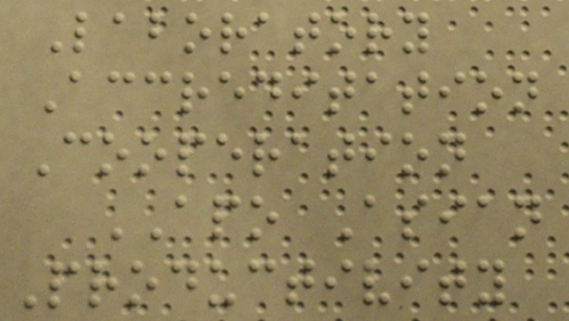Laboratory
Accreditation
Cooperation
APO Asian
Productivity
